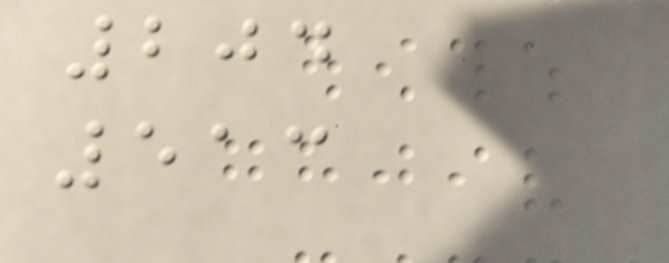204
513
